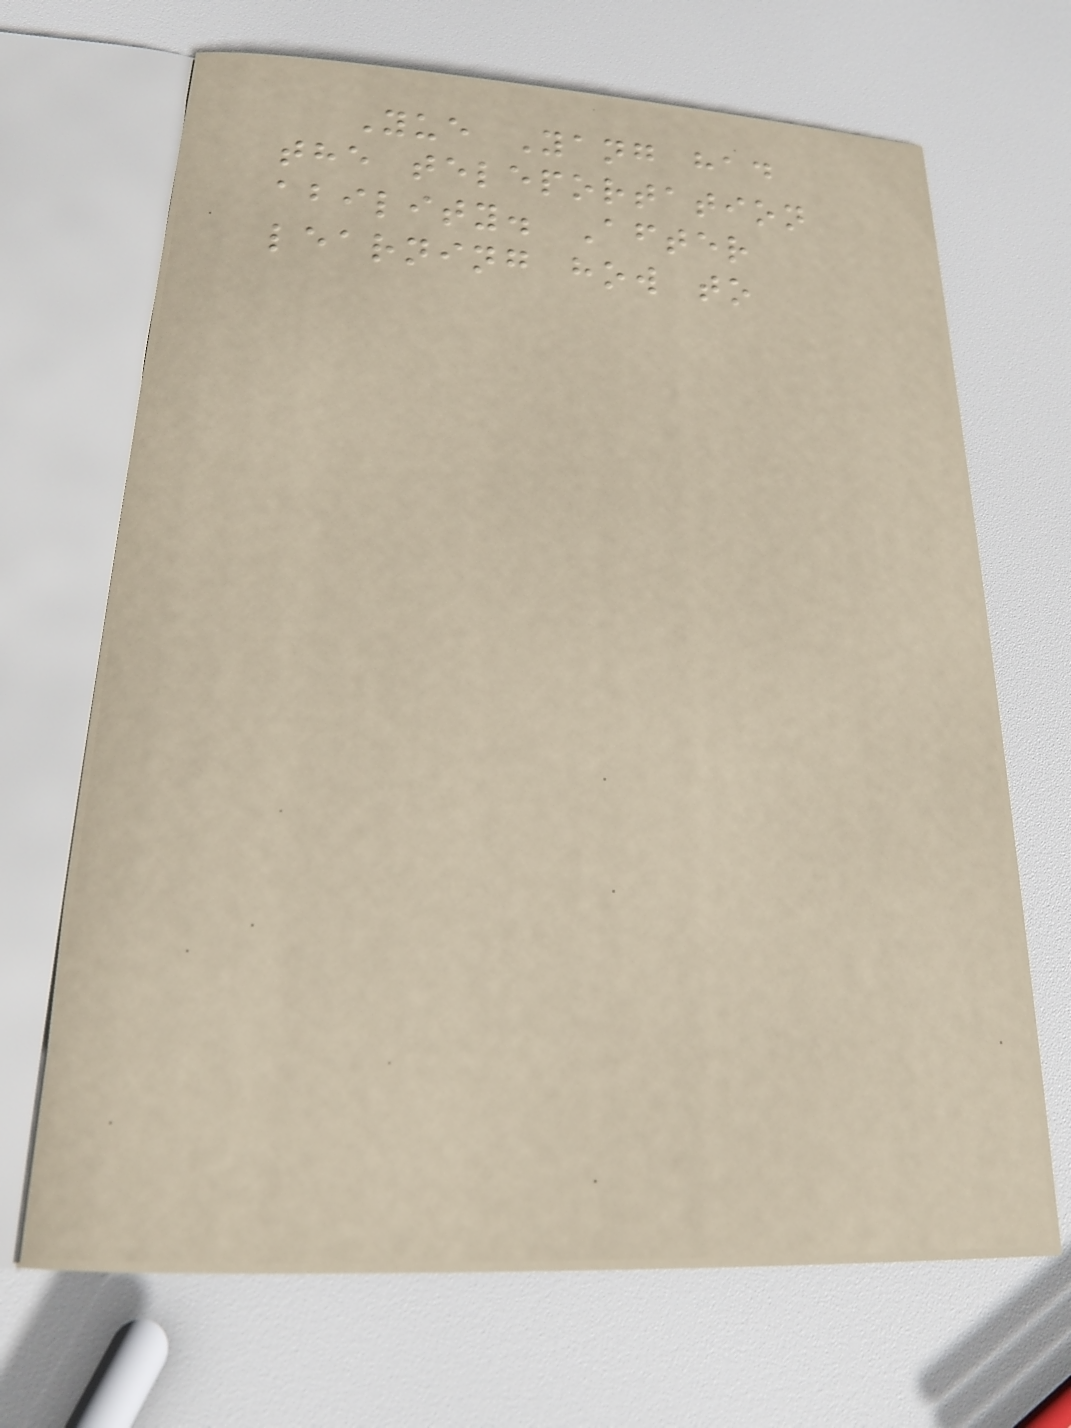Yue Yang had
the teleportation
ability. After
learning how to
